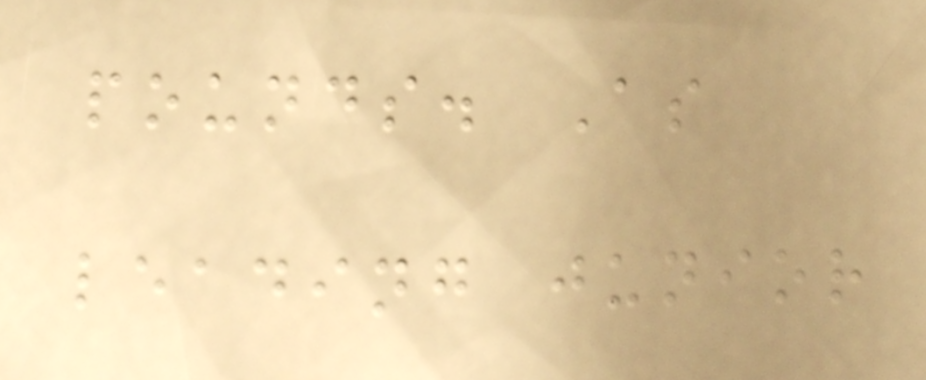pounds. As
leading junior
